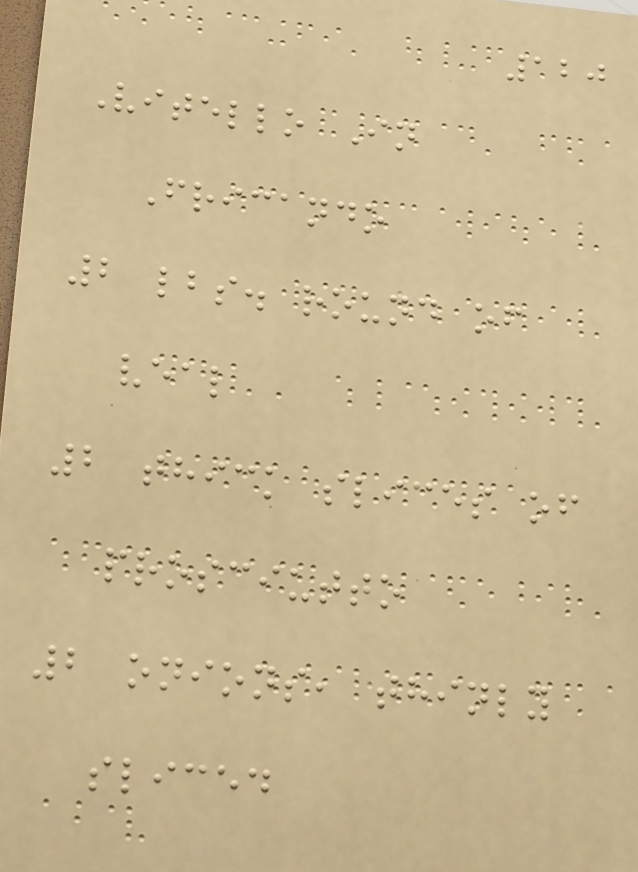120
Vitello In
Fricando
2 lbs. round of
veal
2 thick slices of
prosciutto
2 onions, thinly
sliced
